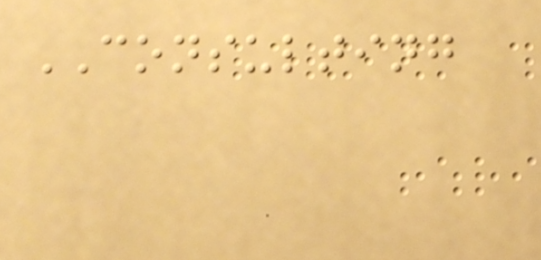CONSULTING
